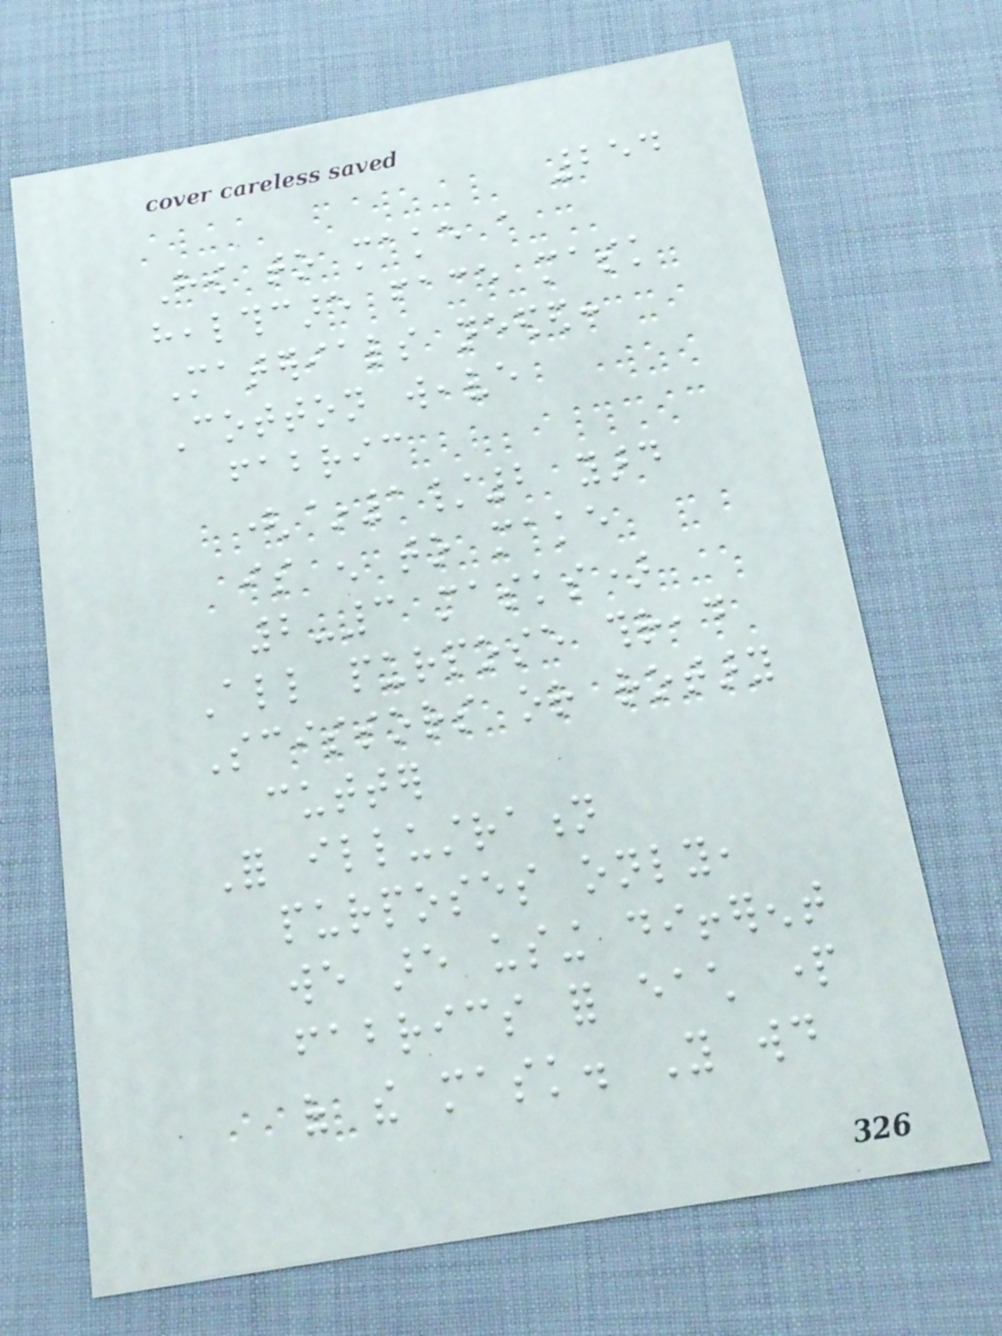254
How to make a
healthcare face mask
Materials needed:
Cotton weave
fabric
(~1/2 yard
is enough to make
2-3 masks)
All purpose thread
Scissors or rotary
cutter
For illustration
purposes only,
we are using different
fabrics for each part
of the mask. You would
